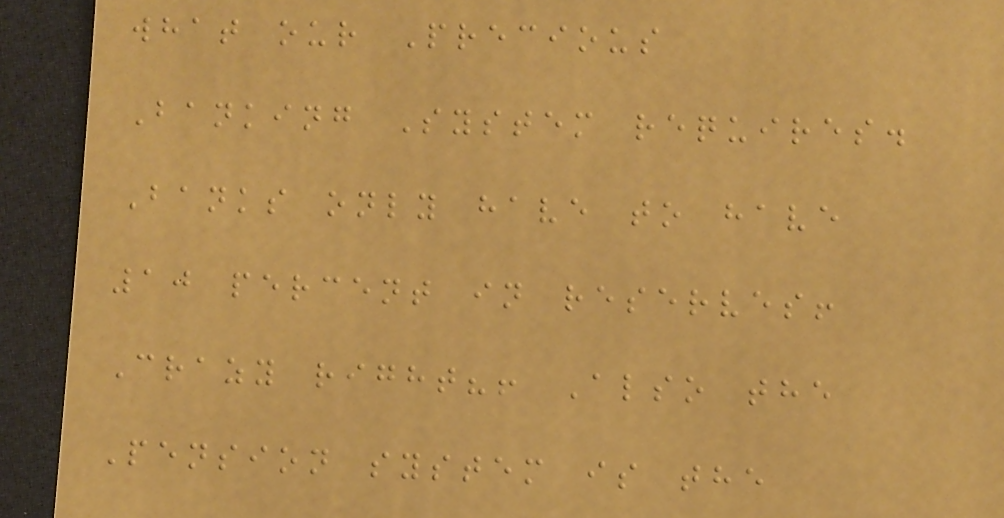what our Precious
Banking System requires.
Banks only have to have
10 percent in reserves!
Crazy right?! Also the
Pension system is the
